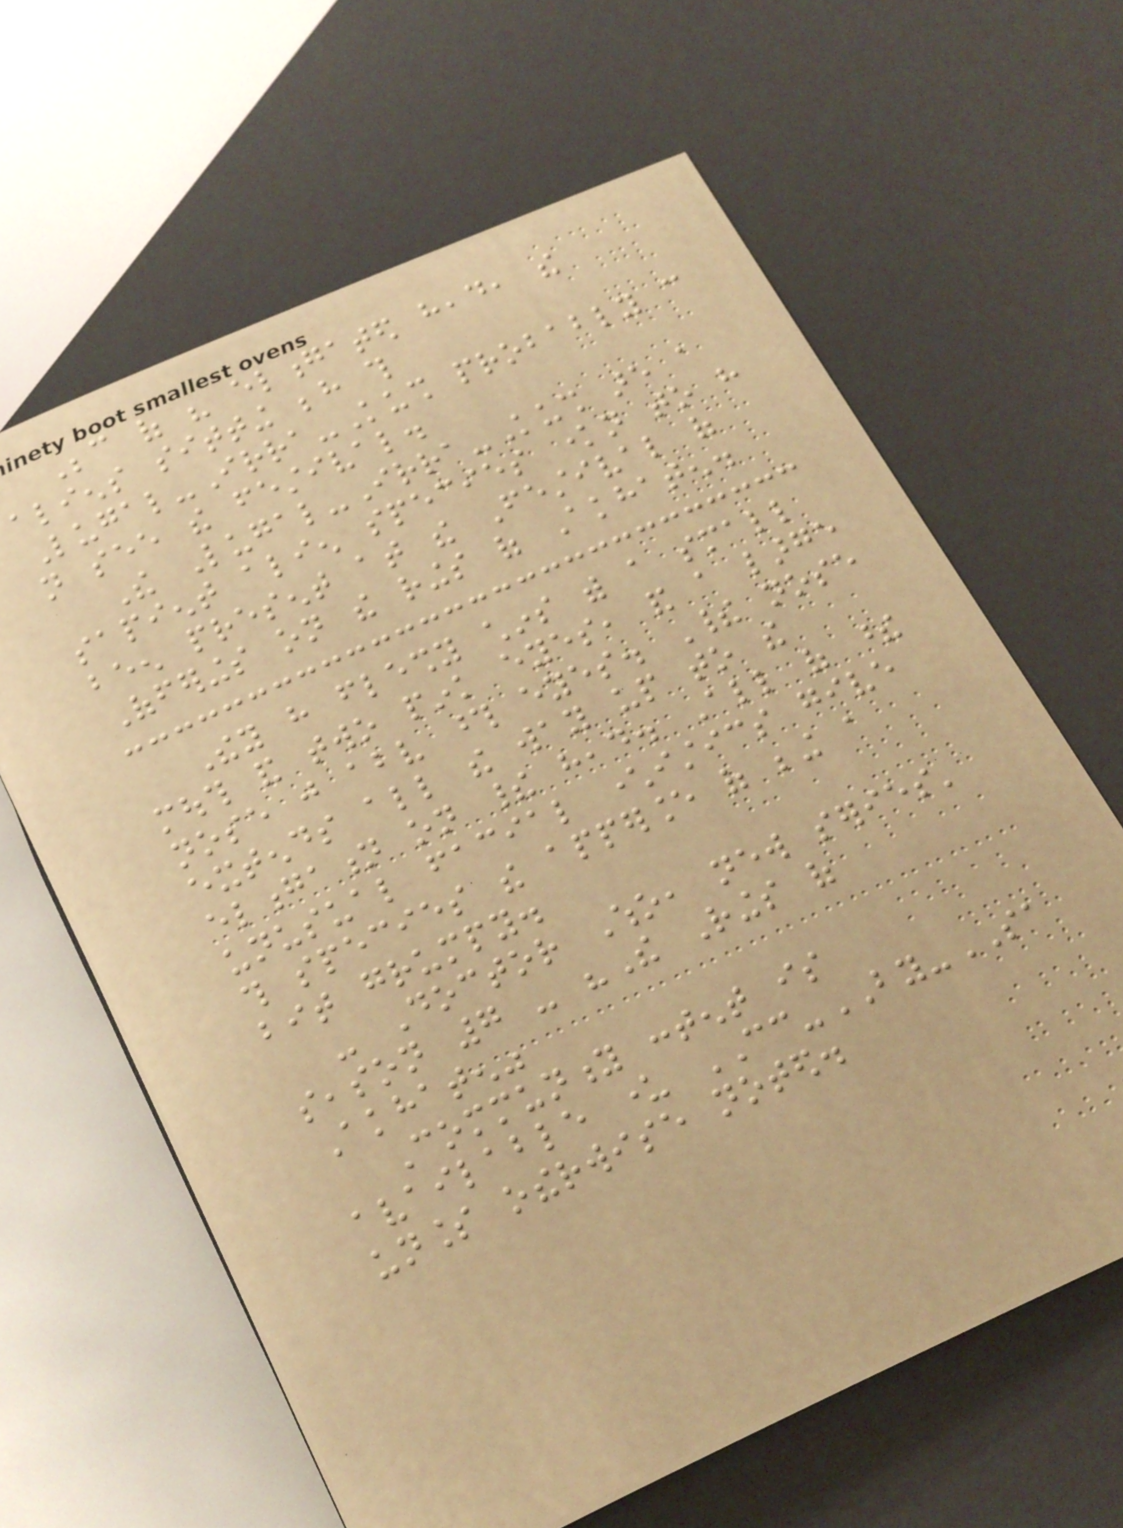Because of his elongated head, the
aliens sitting behind this
Lugal-Irra-Kush probably can
not see the festival.
The Lugal-Irra-Kush are a
sapient alien species known to have
been present at the Festival of
Offerings on the rings of Akhaten.
They have fleshy chins with a small
mouth and two pink eyes, and a large
nose just above those eyes. Their nose
extends all the way up to the
elongation on their head. All of these
unusual facial characteristics give
this species the apperance of being a
bit grumpy.
- Doctor Who, new series'
season 7 - "The Rings of
Akhaten"
Community content is
available under CC-BY-SA
unless otherwise noted.
